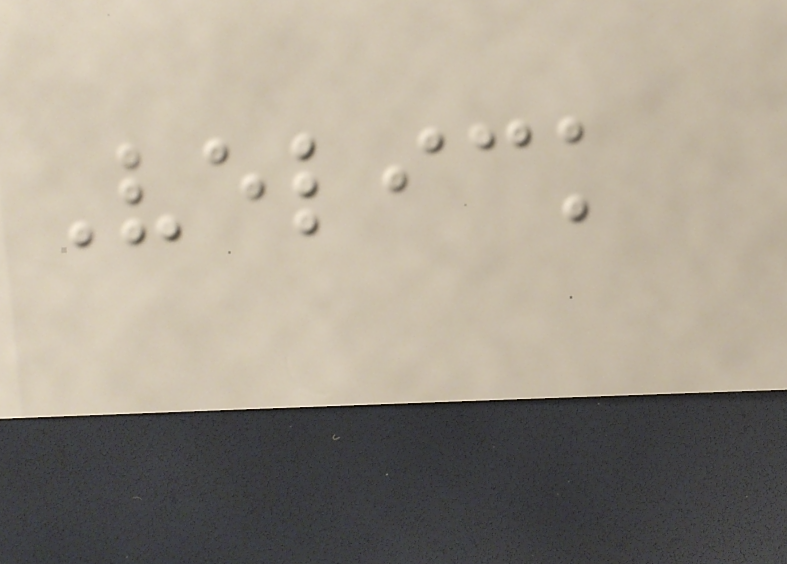Velick
